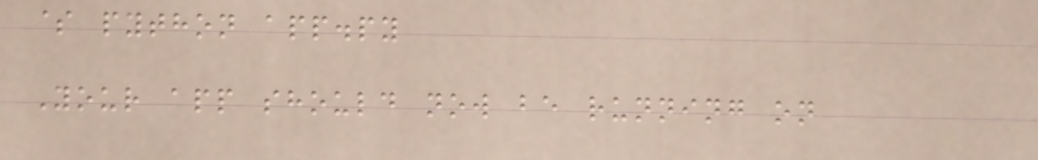$ python app.py
Your app should now be running on
